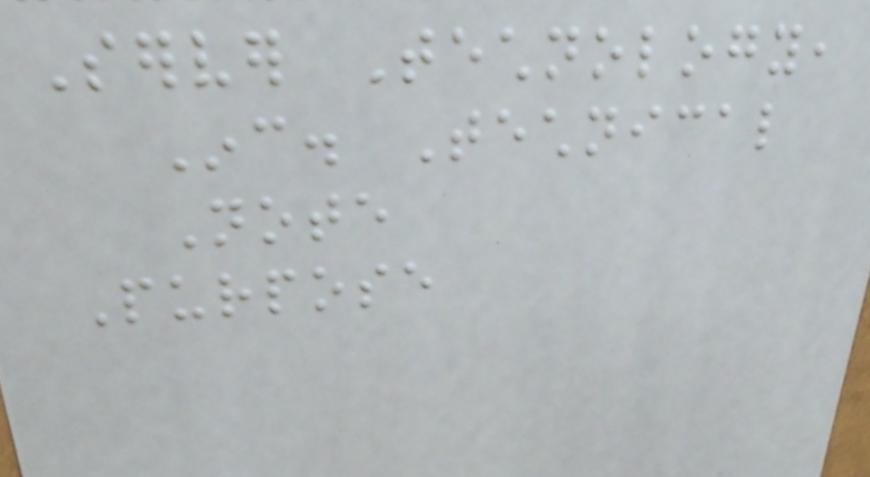Server Technology,
Inc. Technical
Note
Purpose
